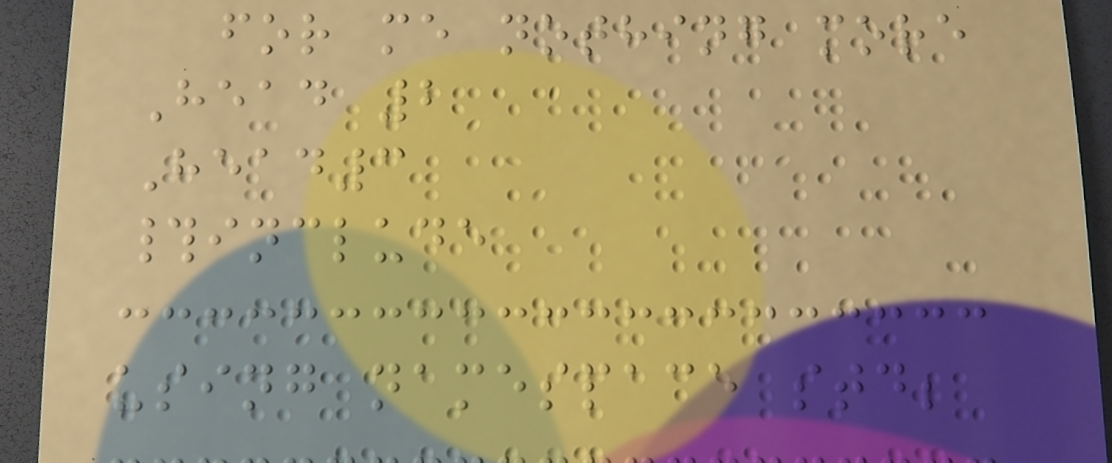for me nothing more
Head 2
Head3
#include
using namespace std;
